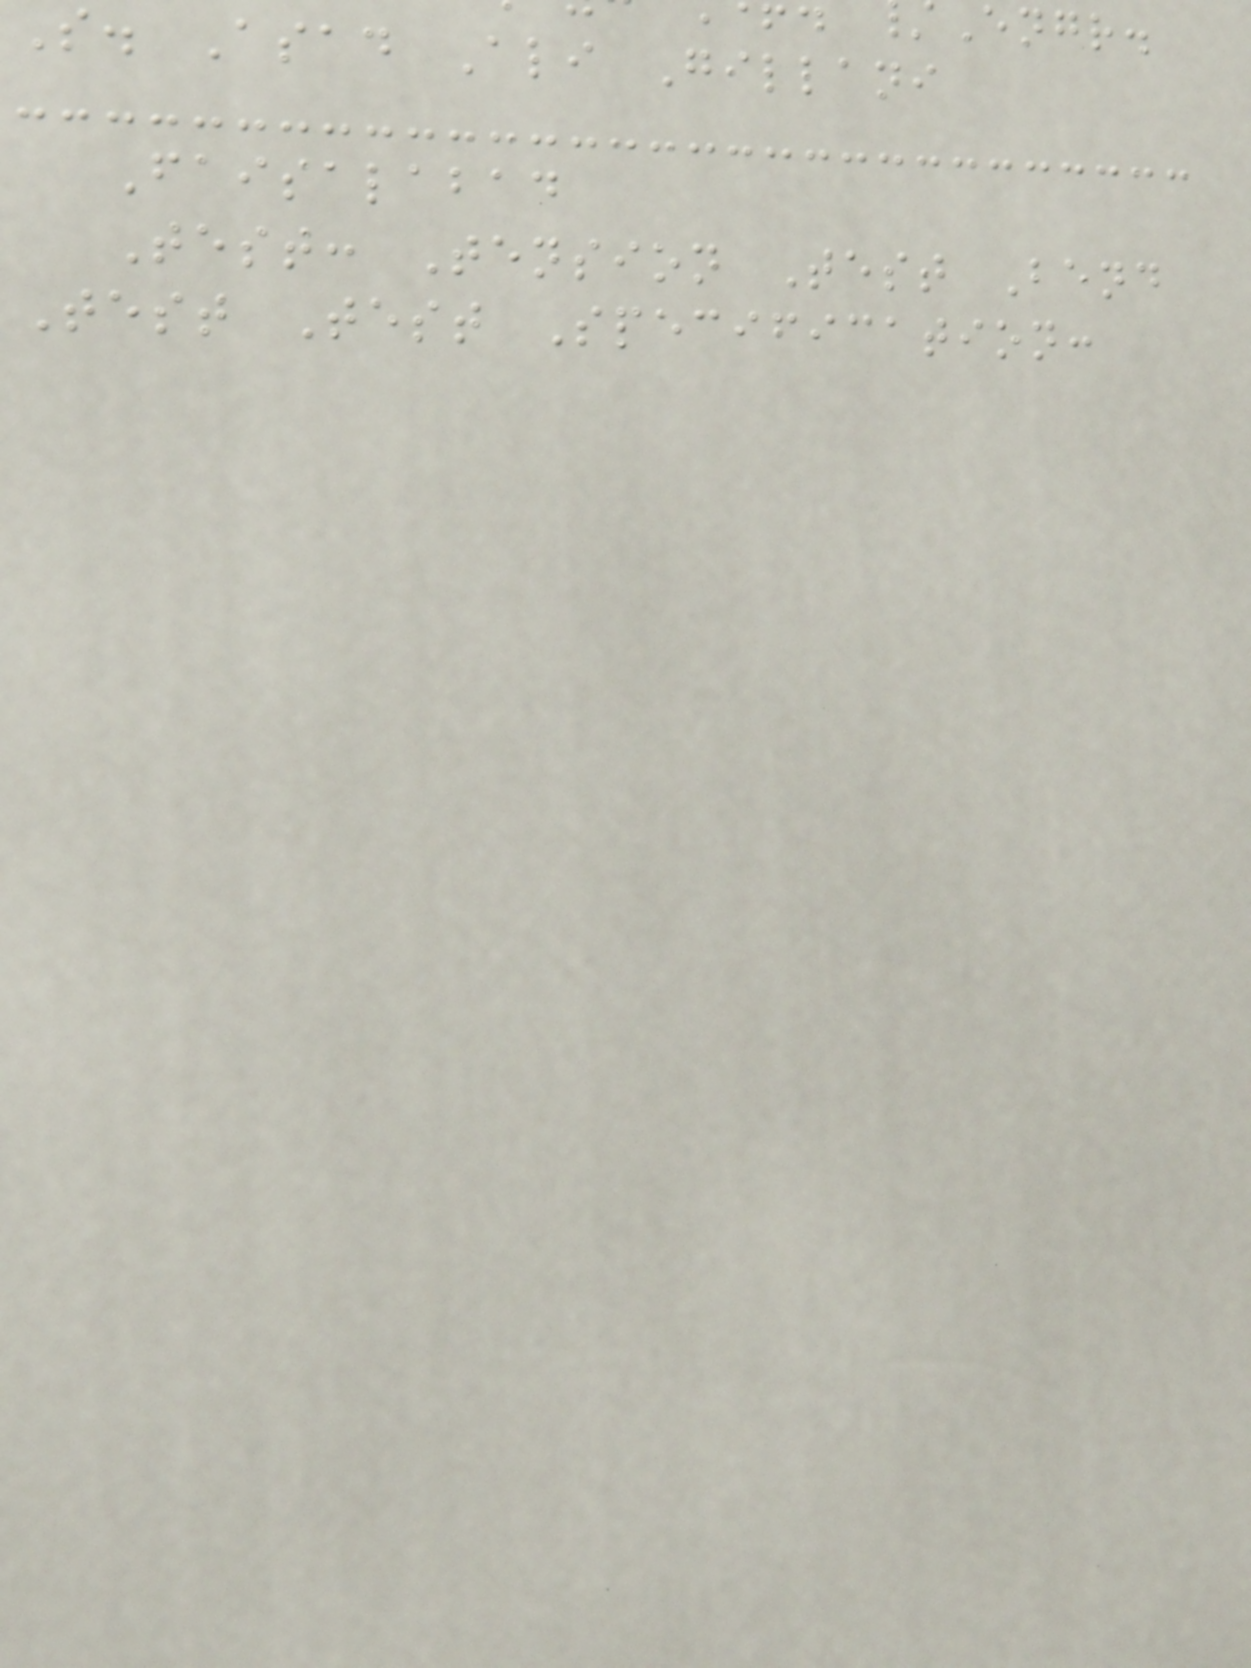S. Asad Ali Gillani
Faisalabad
Test: Tension Test Bend
Test Test Specification:
